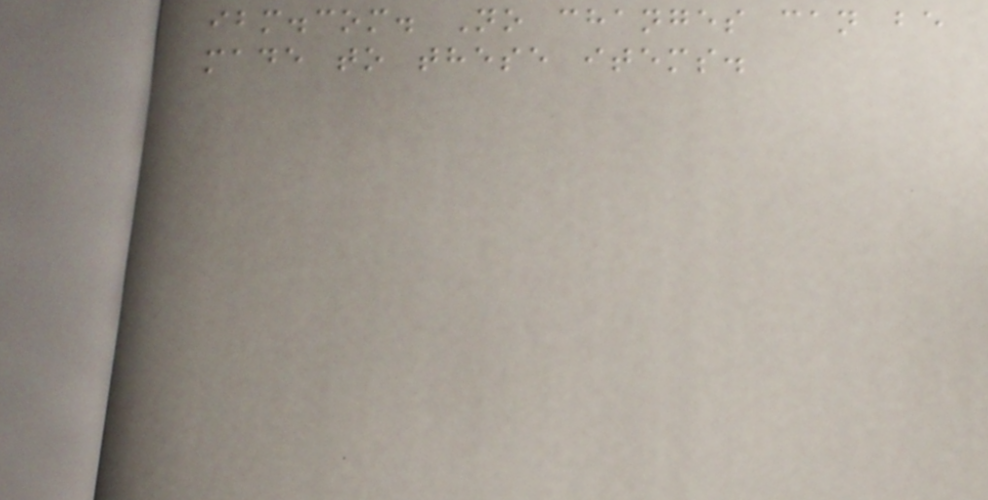ibm.com. No changes can be
made to these items.
